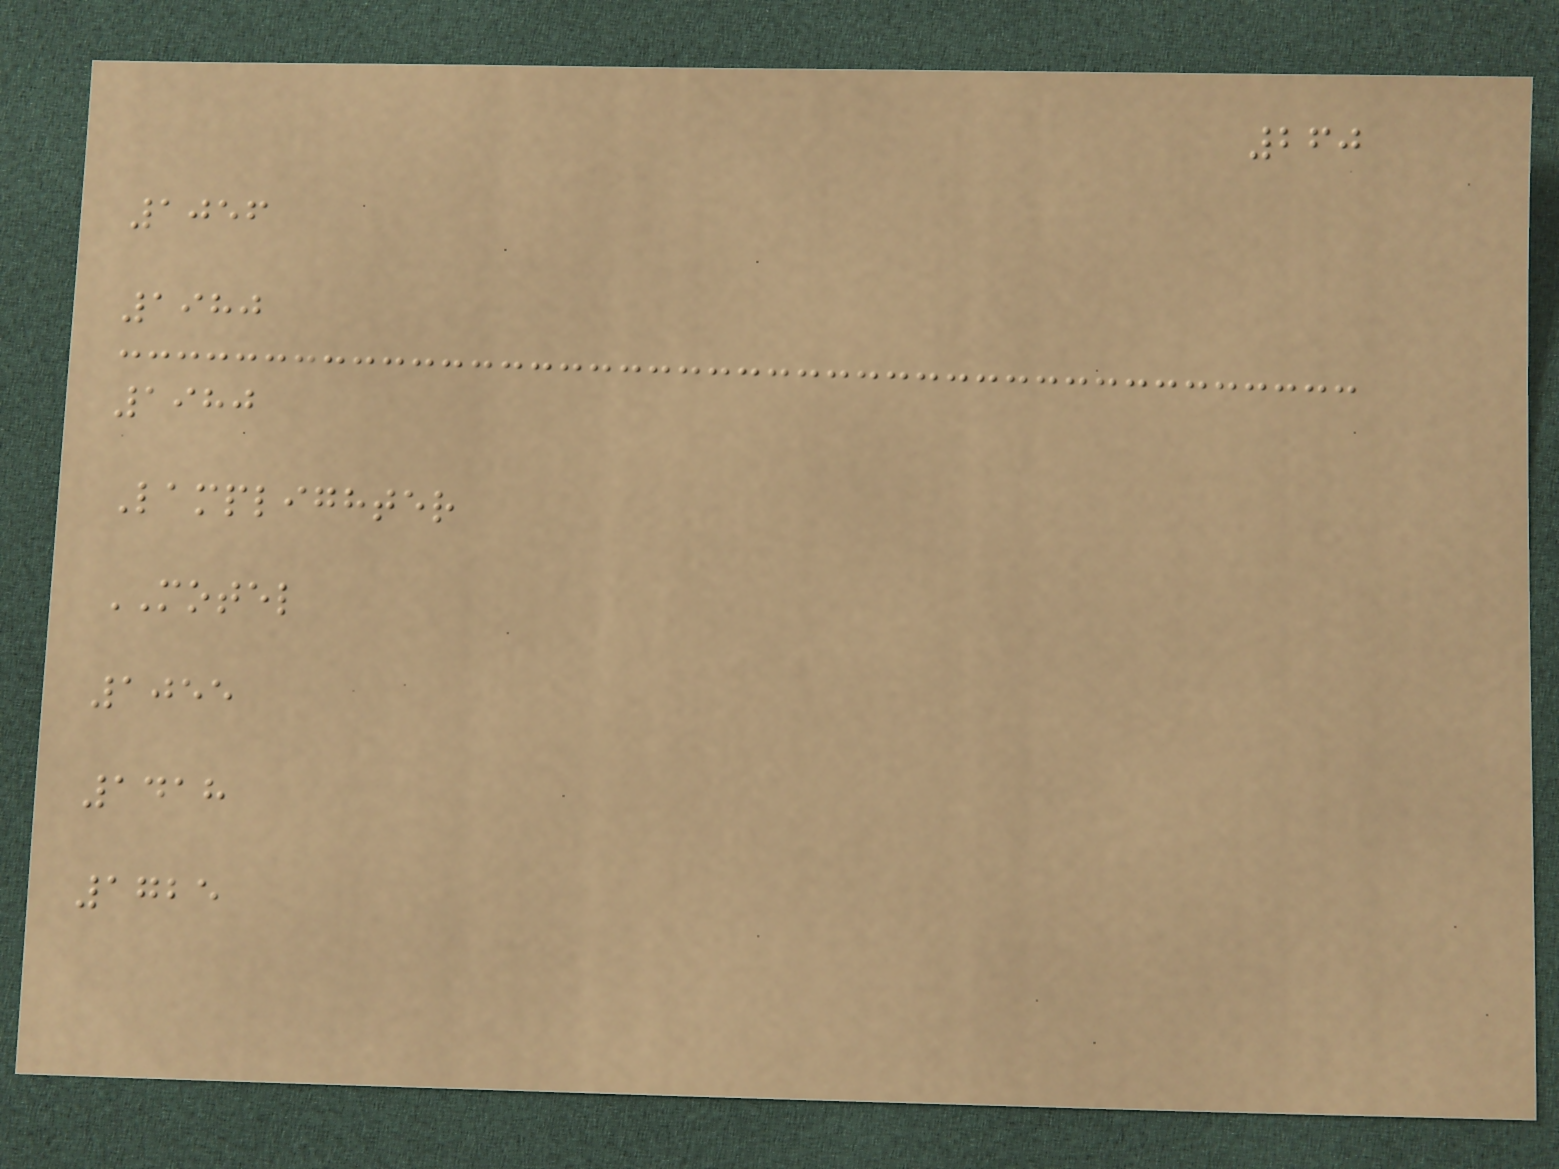260
1056
1980
1980
Lamplighter
MOTEL
1055
1418
1725
